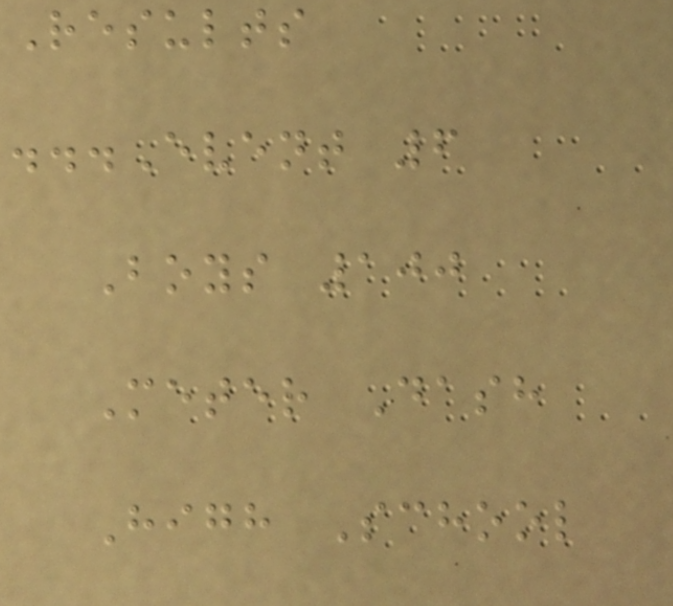Results
...Event 6
Boys 100
Meter Dash
High School
